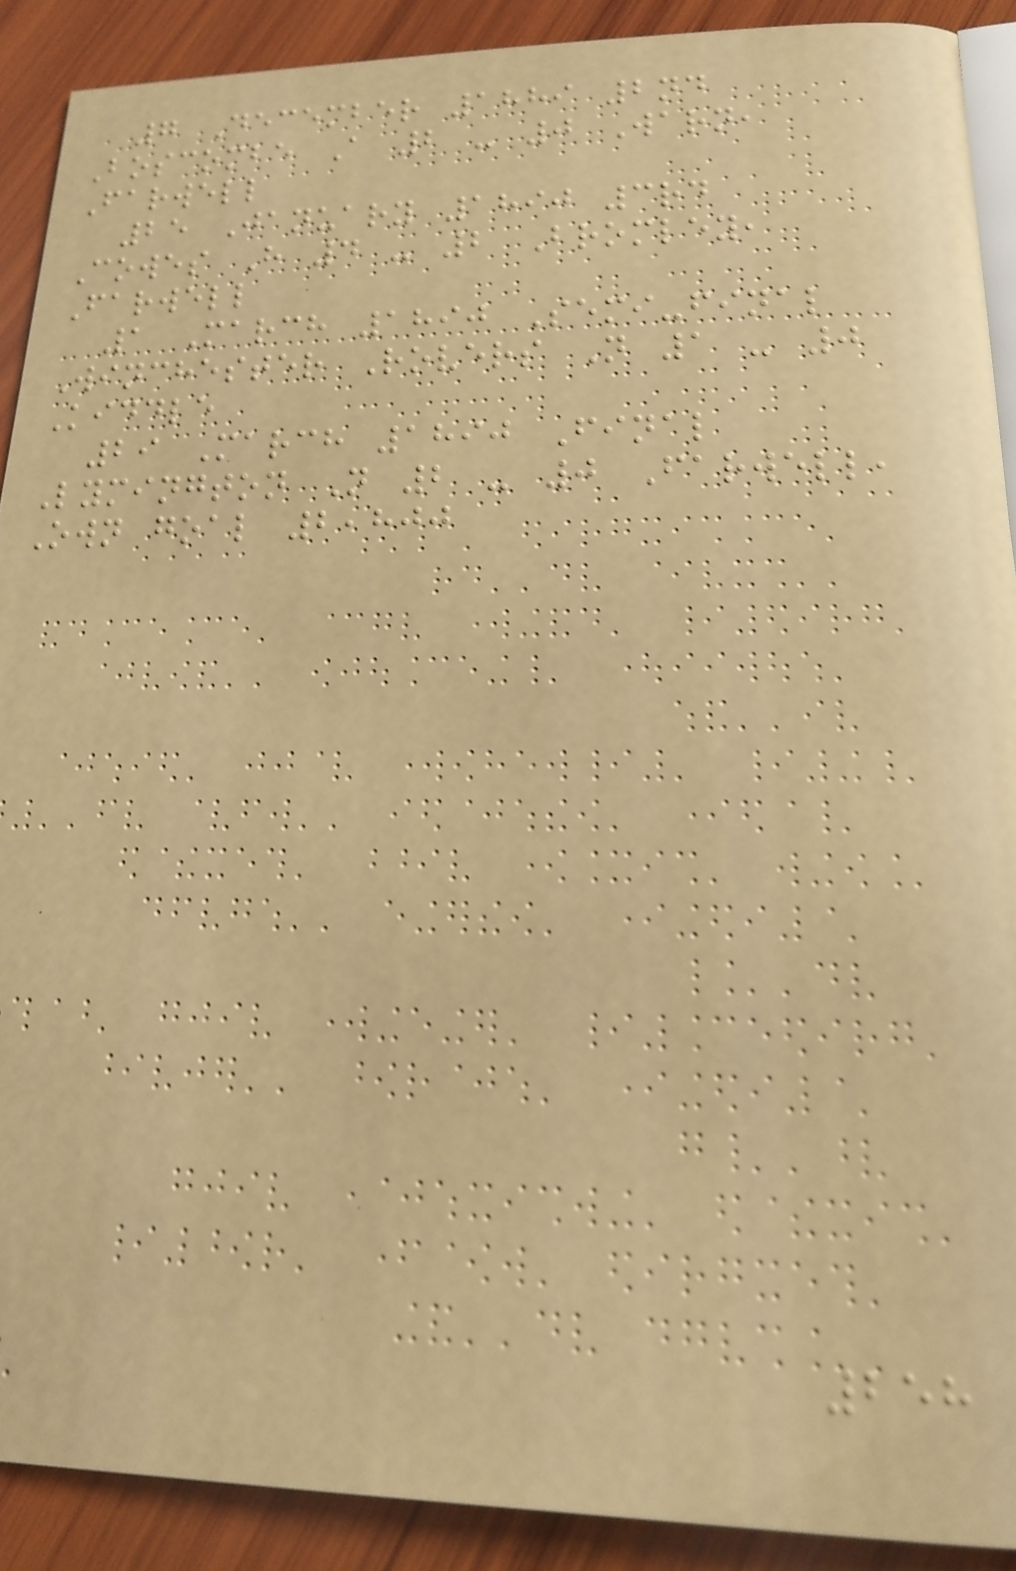7 December 1889 2nd
Boscombe A 2 - 0 Warn,
Farwell
25 January 1890 3rd
Cowes H 4 - 2 Bromley,
Farwell
1 March 1890 Semi-final
Winchester Rovers N 1 - 0
Kiddle
29 March 1890 Final
Lymington N 2 - 0 Farwell,
Own goal 2,800
258
